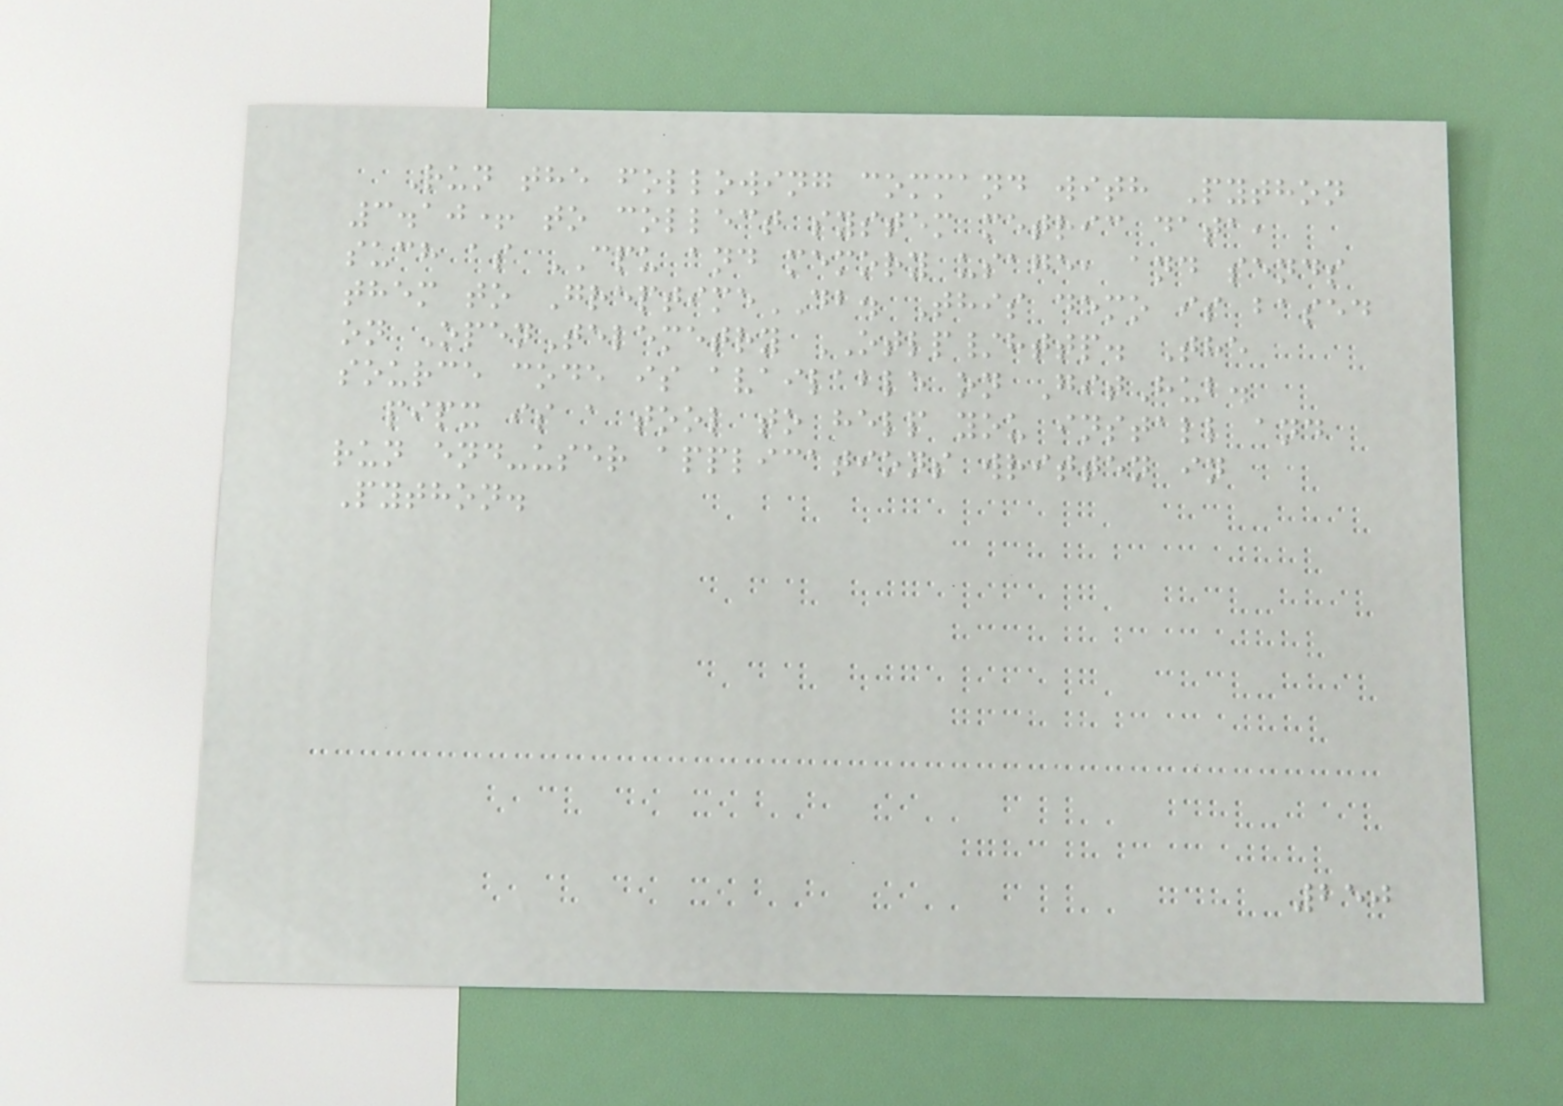Run the following command with Python
3.10+ to collect system metric data,
such as CPU and memory usage, and sends
them to GreptimeDB. This demo is based
on OpenTelemetry OTLP/http. The
source code is available on GitHub.
pipx is a tool to help you install and
run end-user applications written in
Python.
250
